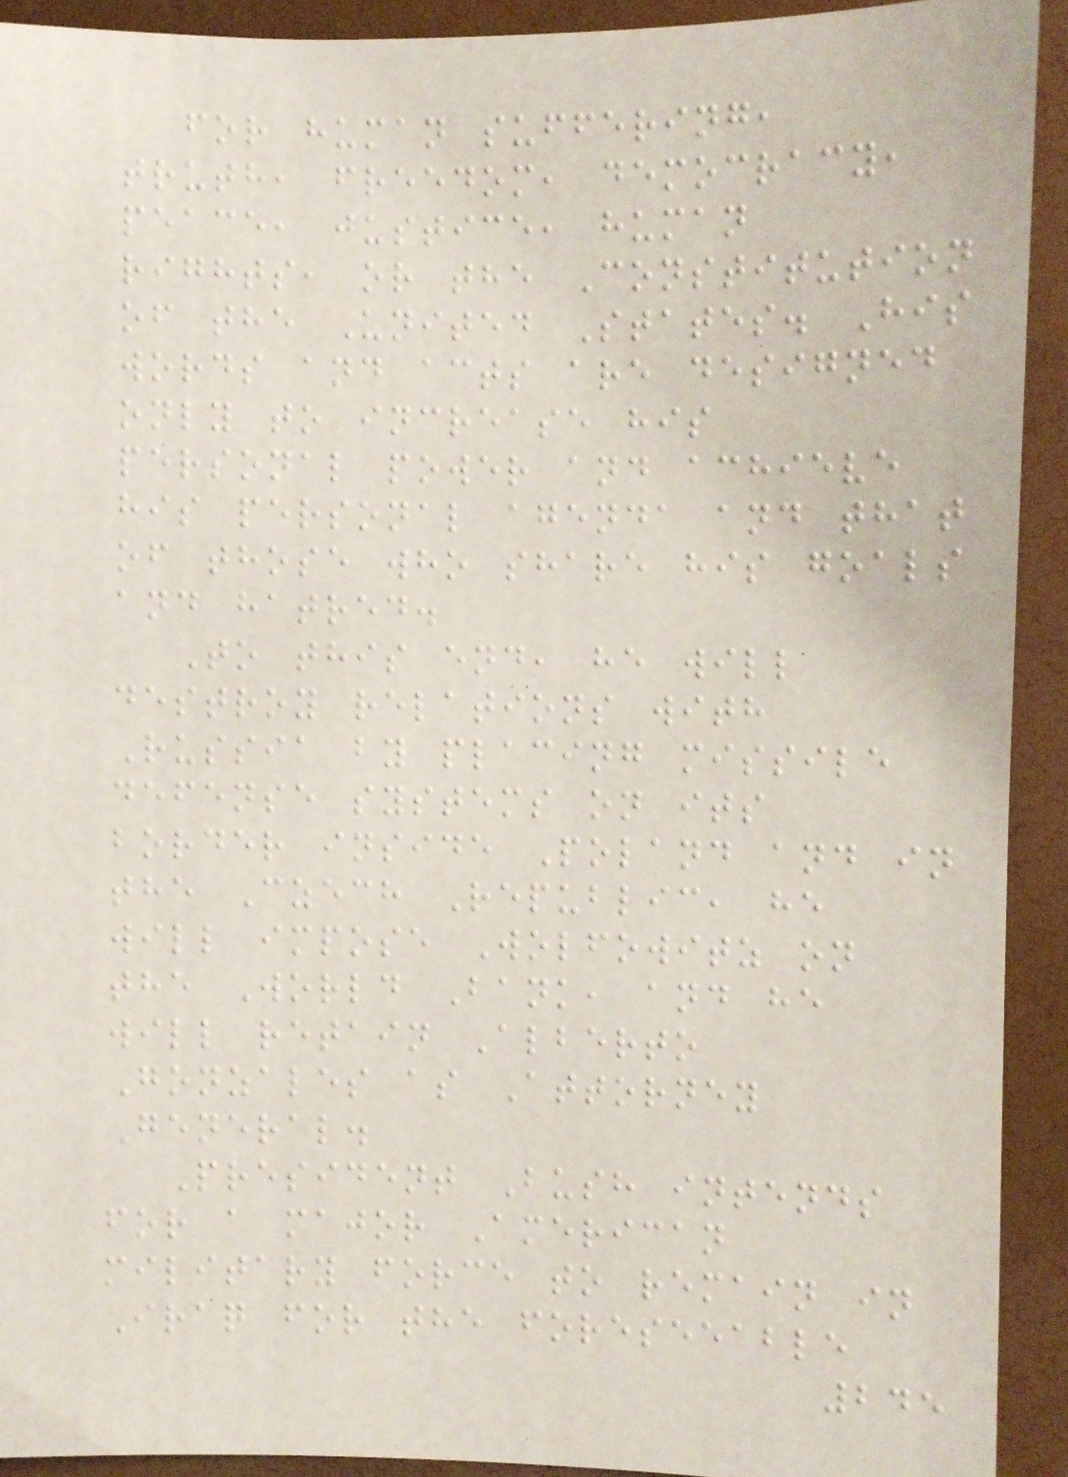for human suffering,
truth, freedom, democracy,
peace, justice, human
rights, or the Constitution
of the United States. His
words and acts are designed
only to increase his
personal power and achieve
his personal agenda and that
of those who share his goals
and hatred.
To this end, he will
destroy relations with
Russia by placing missile
defense systems on its
border inside Poland and in
the Czech Republic, he
will impose Wolfowitz on
the World Bank, and he
will retain Alberto
Gonzales as Attorney
General.
President Bush intends
for a major American
military force to remain in
Iraq for the foreseeable
245
